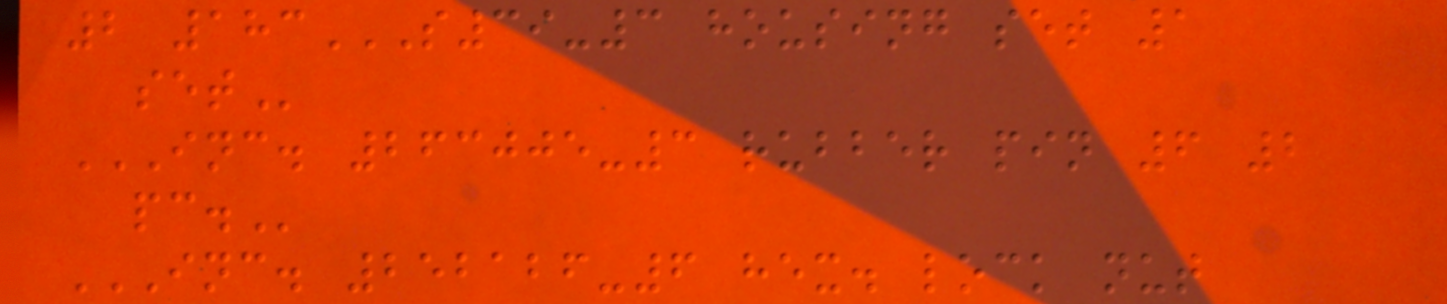2 183S39-3 HOUSING SET 1
SET
INC. 263005-3 RUBBER PIN 6 2
PC.
INC. 252126-6 HEX. LOCK NUT
